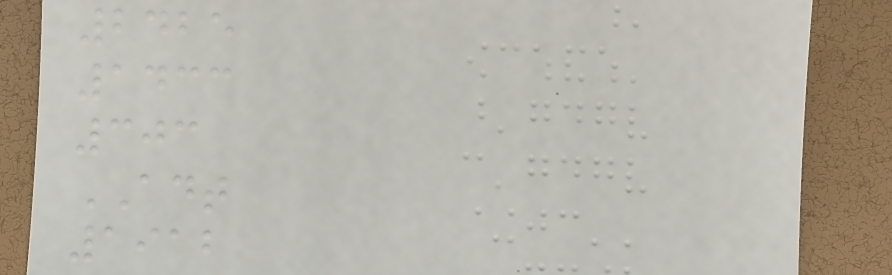2425
1433
303
ADT
1912
